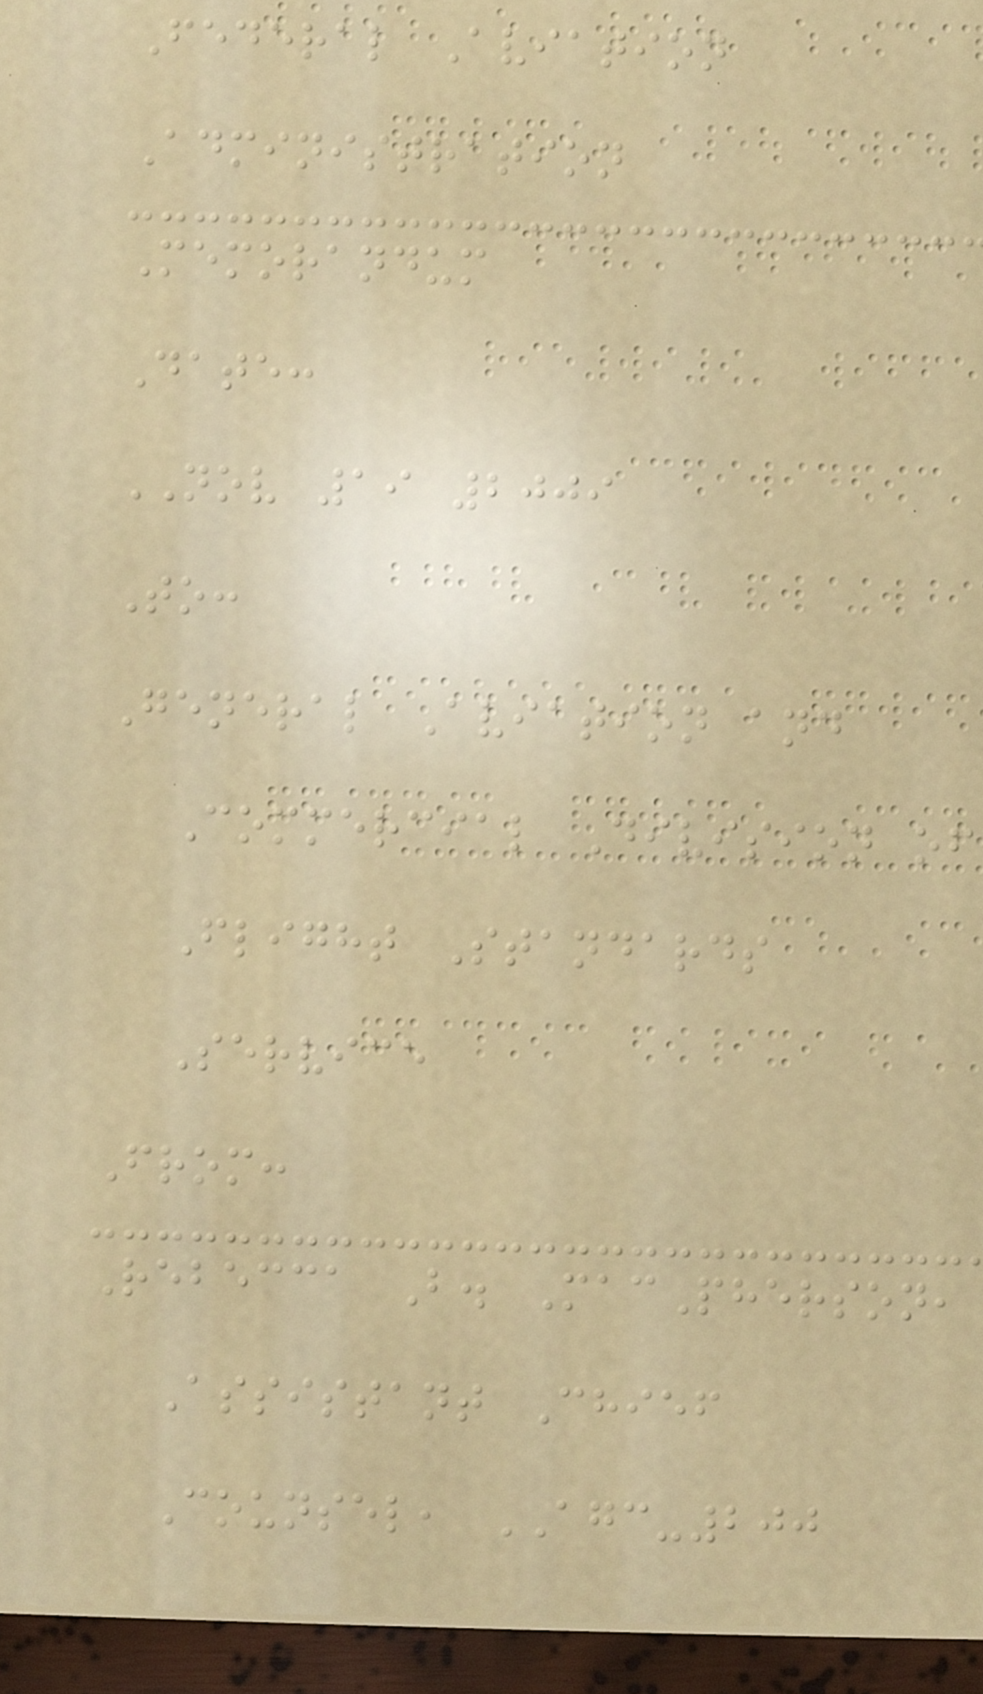Federal Aviation
Administration
Memorandum
Date:
NOV 19 2009
To:
General Aviation and
Commercial Division of
Flight Standards
Service
From:
Rebecca B. MacPherson,
Assistant Chief
Counsel, AGC-200
